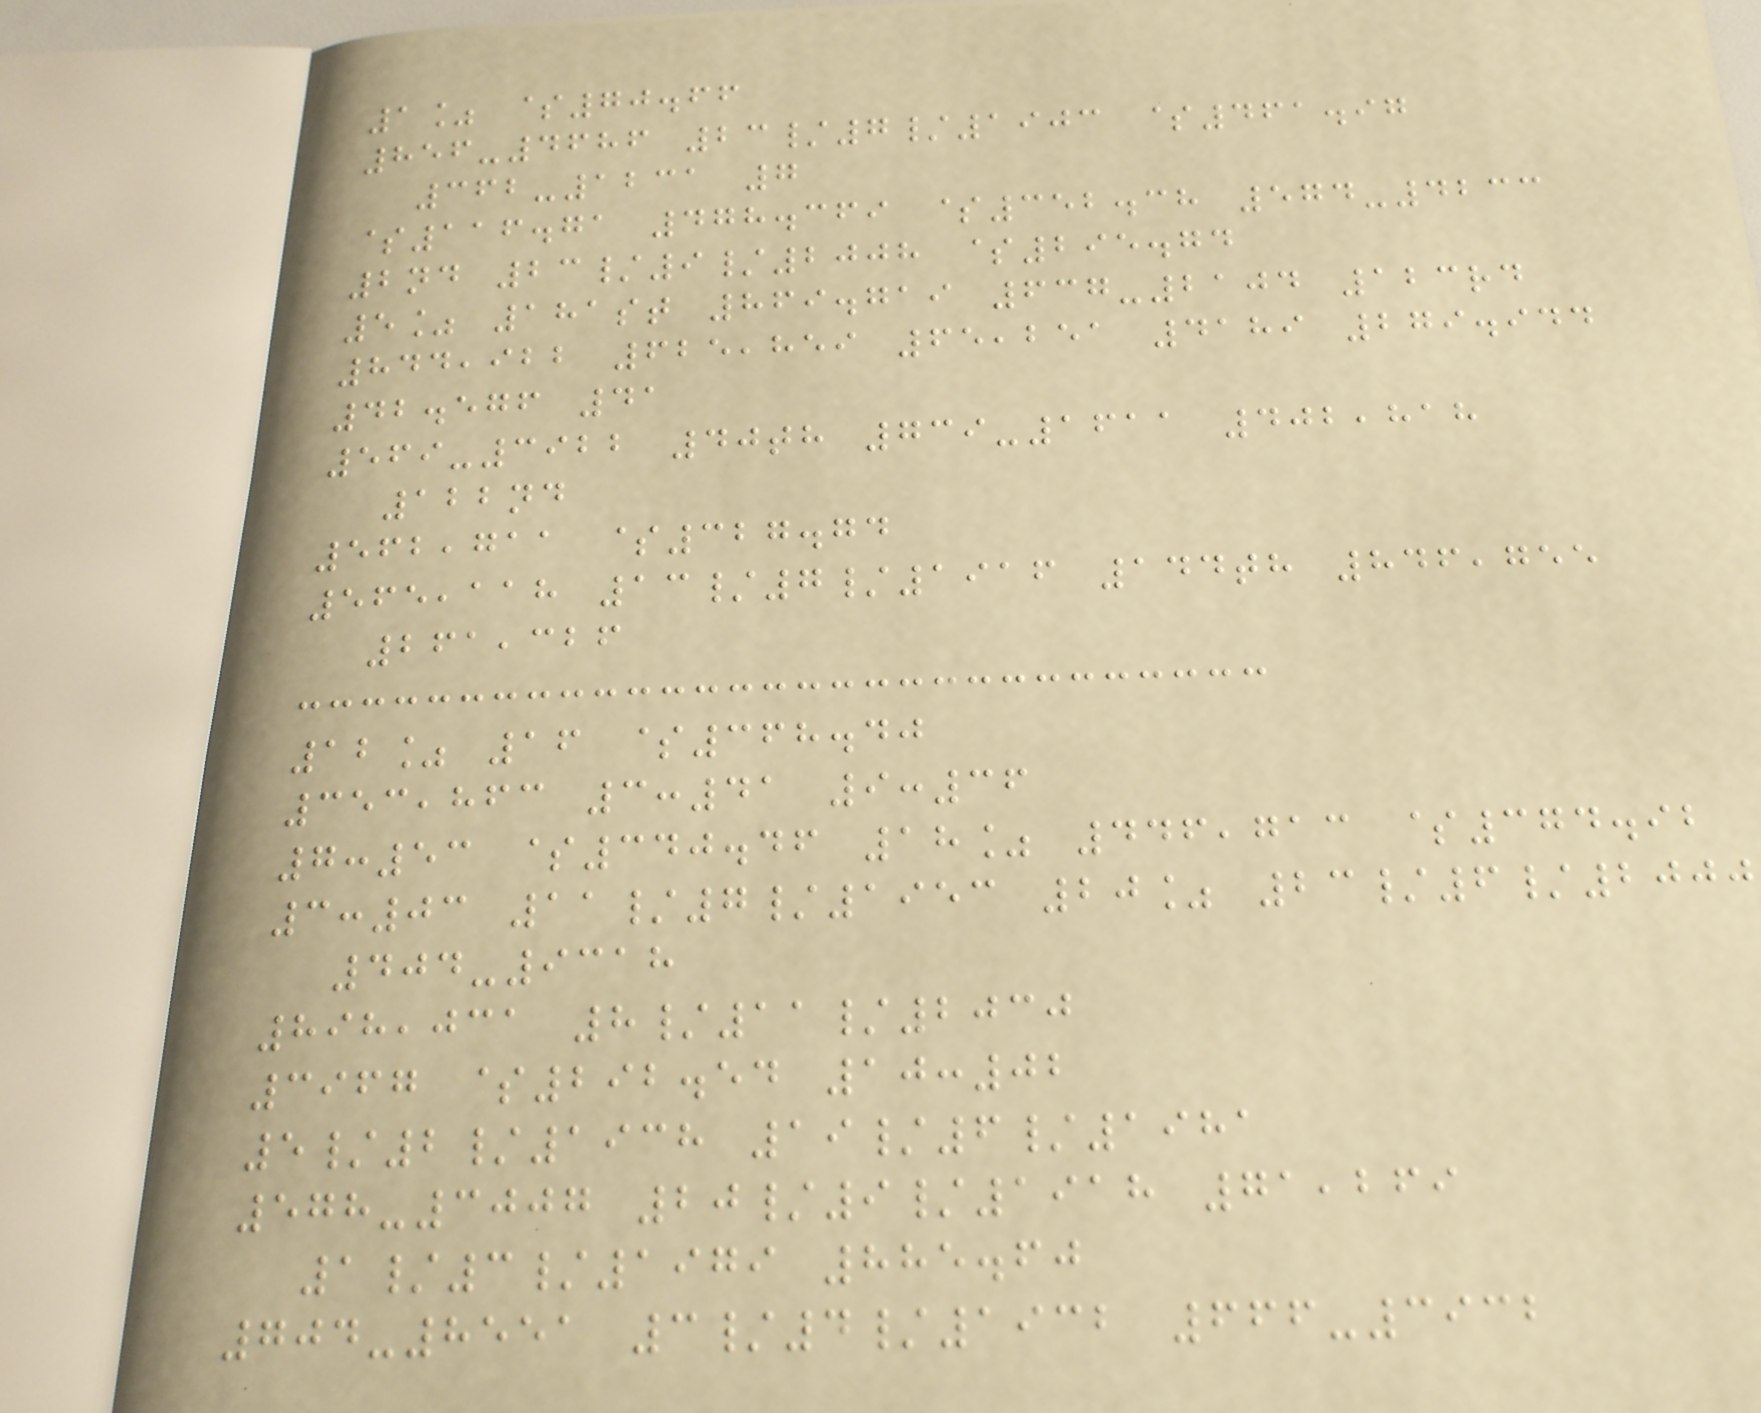1% $70.66
856-4686 23/7/1903 $461.97
362-1231 7
$116.71 478.369 $352.38 574-4233
2nd 23/9/2008 $295.74
5% 181st 869.719 637-2104 123rd
844,922 625,859 65,251 4189 279.944
42.576 41
569-3922 40th 739-1611 402,818
122nd
562,711 $327.74
565,118 13/7/1916 144th 846,755
261,326
12% 16 $368.40
353,863 3:41 9:36
7:53 $340.46 18% 446,713 $374.92
3:03 11/7/1953 20% 23/6/2000
404-9318
898,031 8/11/2030
3967 $292.54 10:02
5/2/1938 19/6/1981
578-3007 20/9/1918 71,269
1/3/1979 885.60
704-8551 3/4/1932 666-3932
